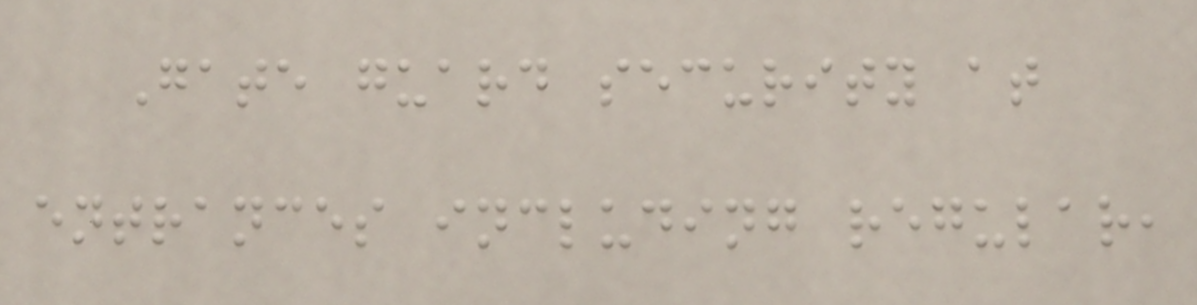Gate guard security at
entrances including regular,
